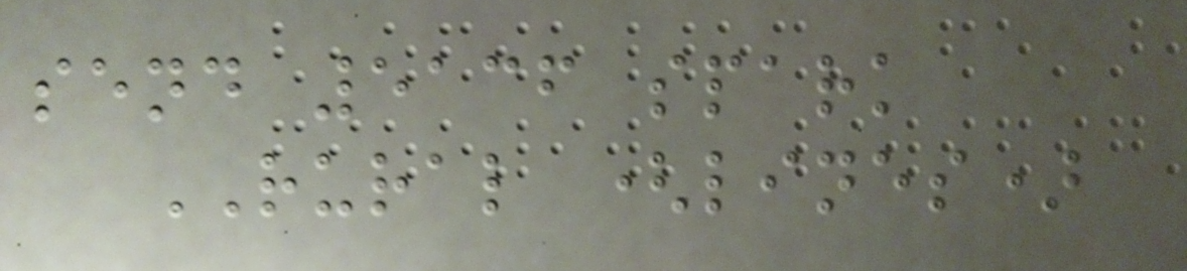send 5136 spark
RURAL (lines)
